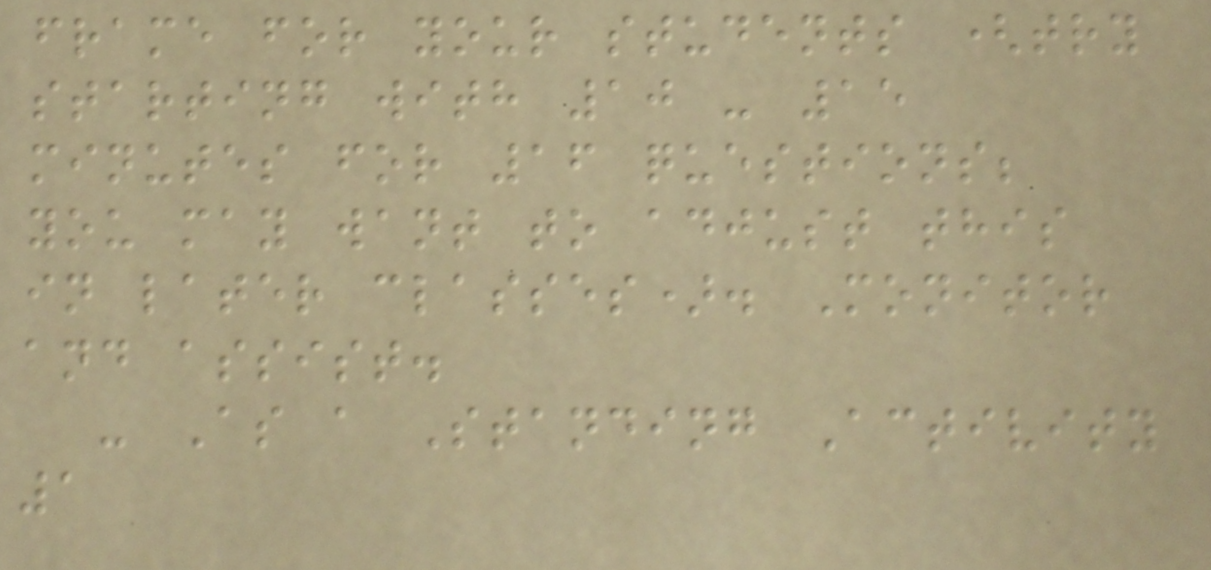frame for your students (try
starting with 10 - 15
minutes for 16 questions;
you may want to adjust this
in later classes). Monitor
and assist.
- As a Standing Activity
1
